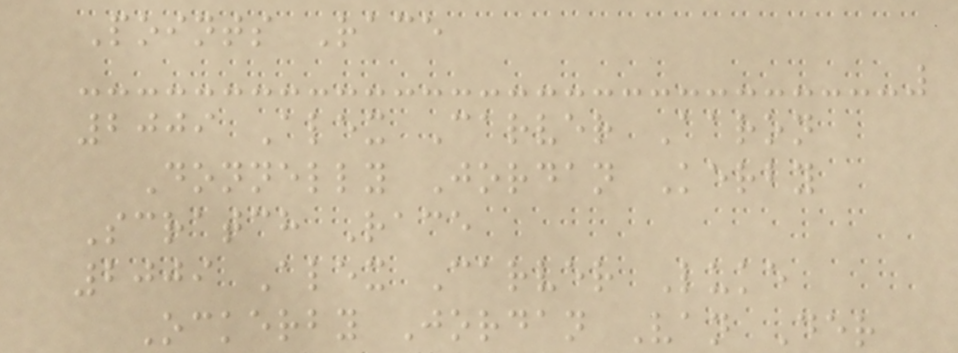Points Race
2009 Alex Carver Aaron
Donnelly Jordan Kerby
Scratch Race
2009 Alex Carver Luke
Ockerby Jordan Van Der
